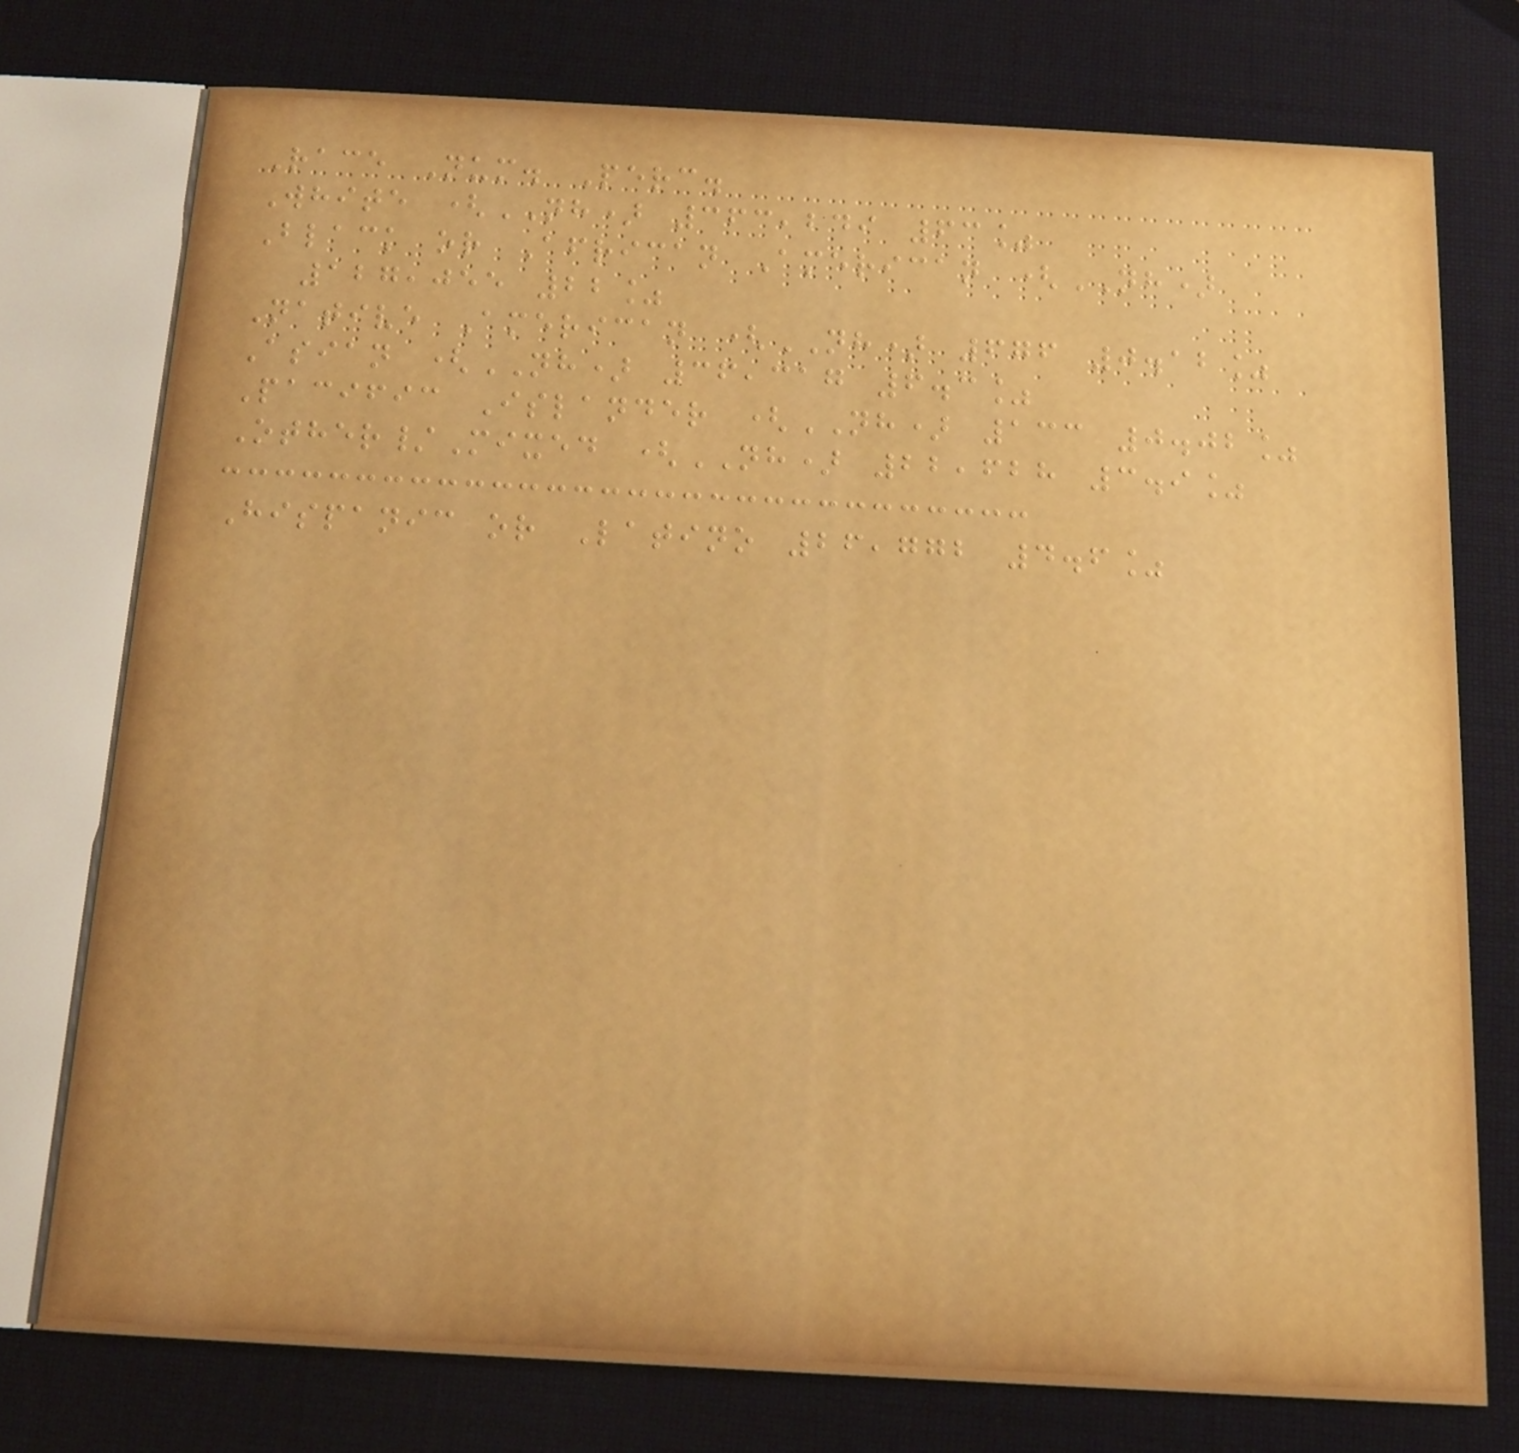Race Num. Perc.
White (NH) 363,249 63%
Black or African American (NH)
127,055 22%
Native American (NH) 676 0.12%
Asian (NH) 36,317 6.3%
Pacific Islander (NH) 133 0.02%
Other/Mixed (NH) 22,628 3.9%
Hispanic or Latino 26,772 4.6%
